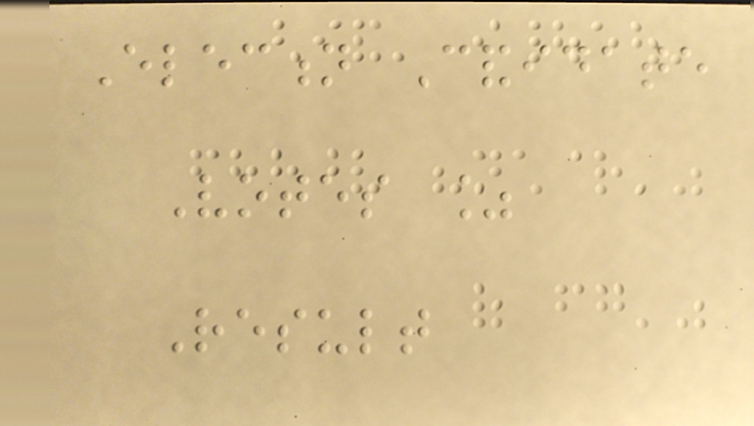Election Candidate
Votes %
Result
